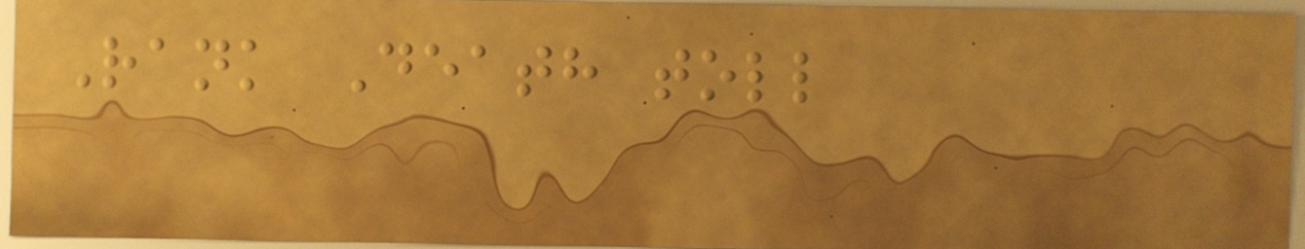Rank Death toll
